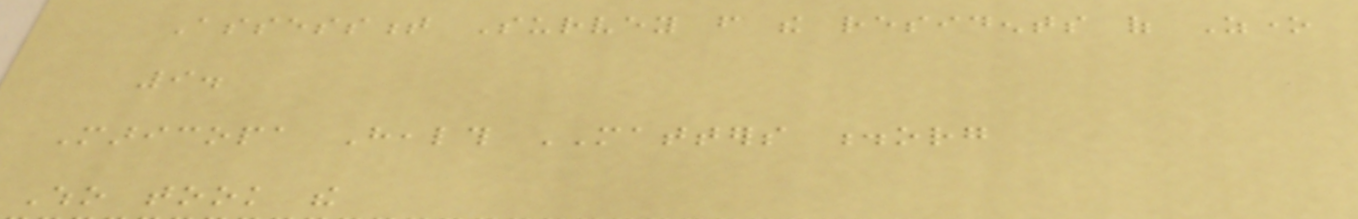Assessment Survey from the residents of Zone
9.
Maricopa Health MATTERS .org
Who took the
